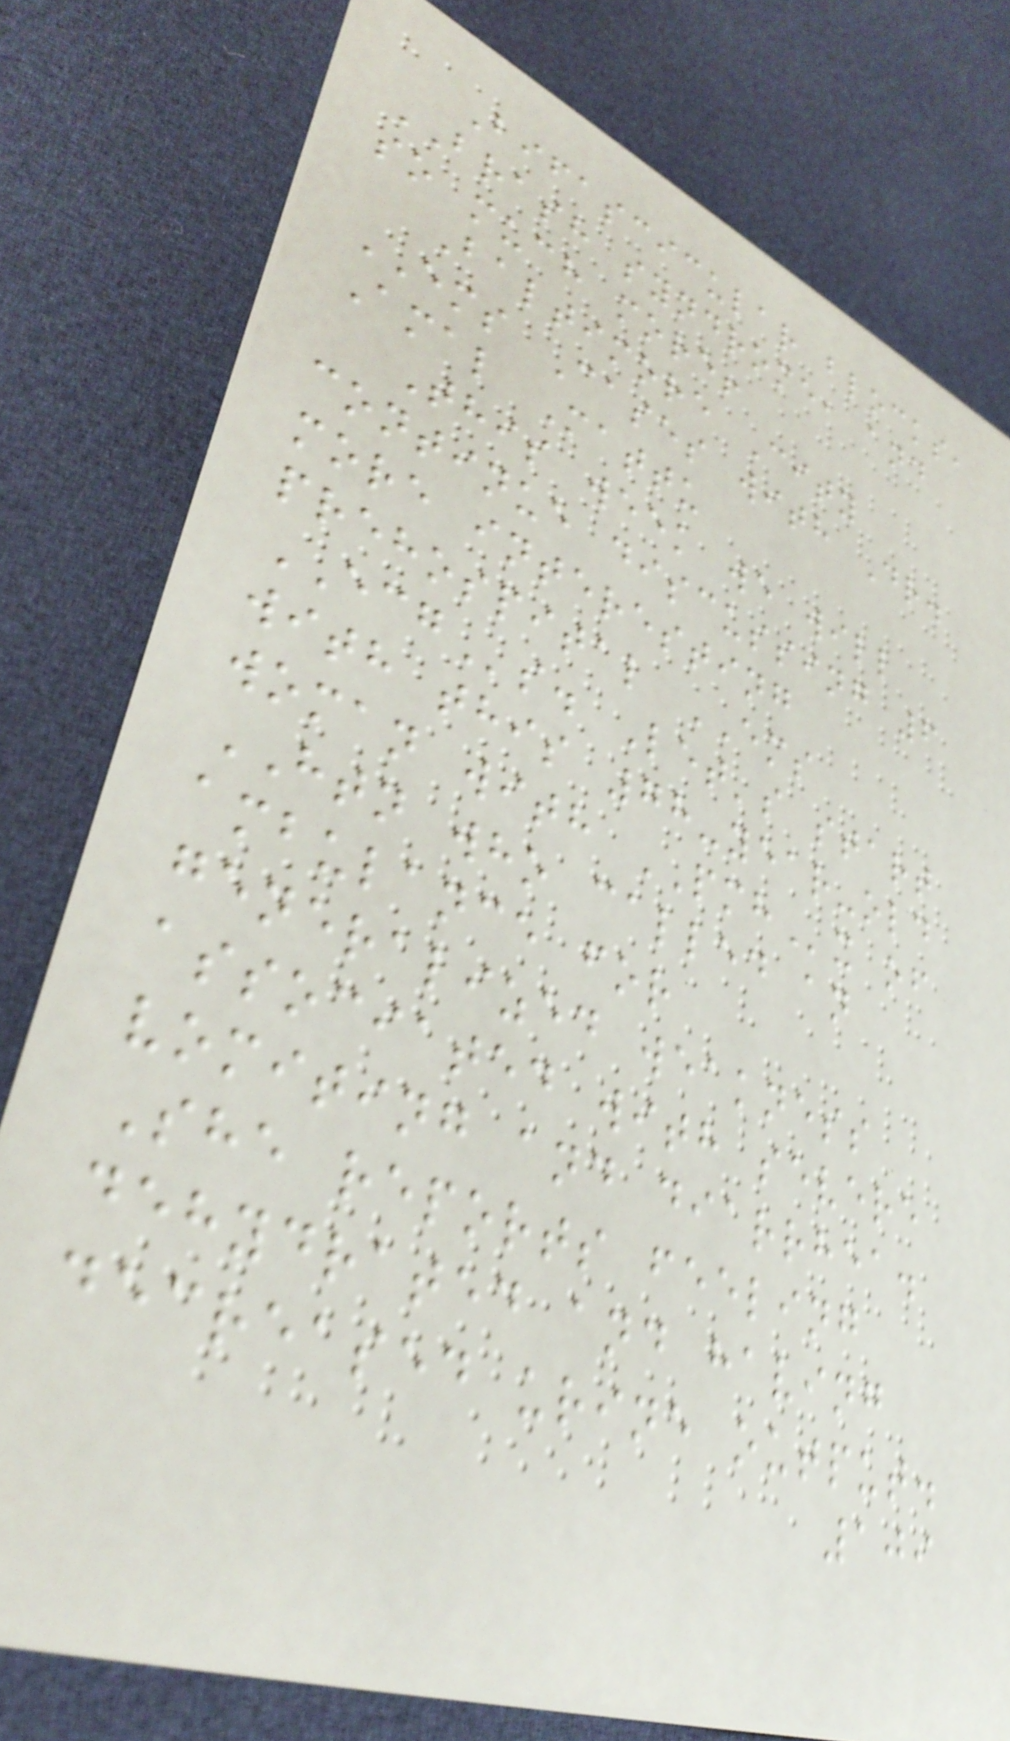Bifascicular blocks,
BRASH syndrome, and
so much more!
Baltimore City
EMS Cases with Dr.
Amal Mattu
This week we will
continue discussing 6
more interesting
prehospital EMS
ECGs. Let's start
with this 78-year-old
woman with PMHx of
HTN who called an
ambulance for
generalized weakness
associated with severe
vomiting and diarrhea.
She reports feeling
dehydrated and having
decreased urine output.
109
